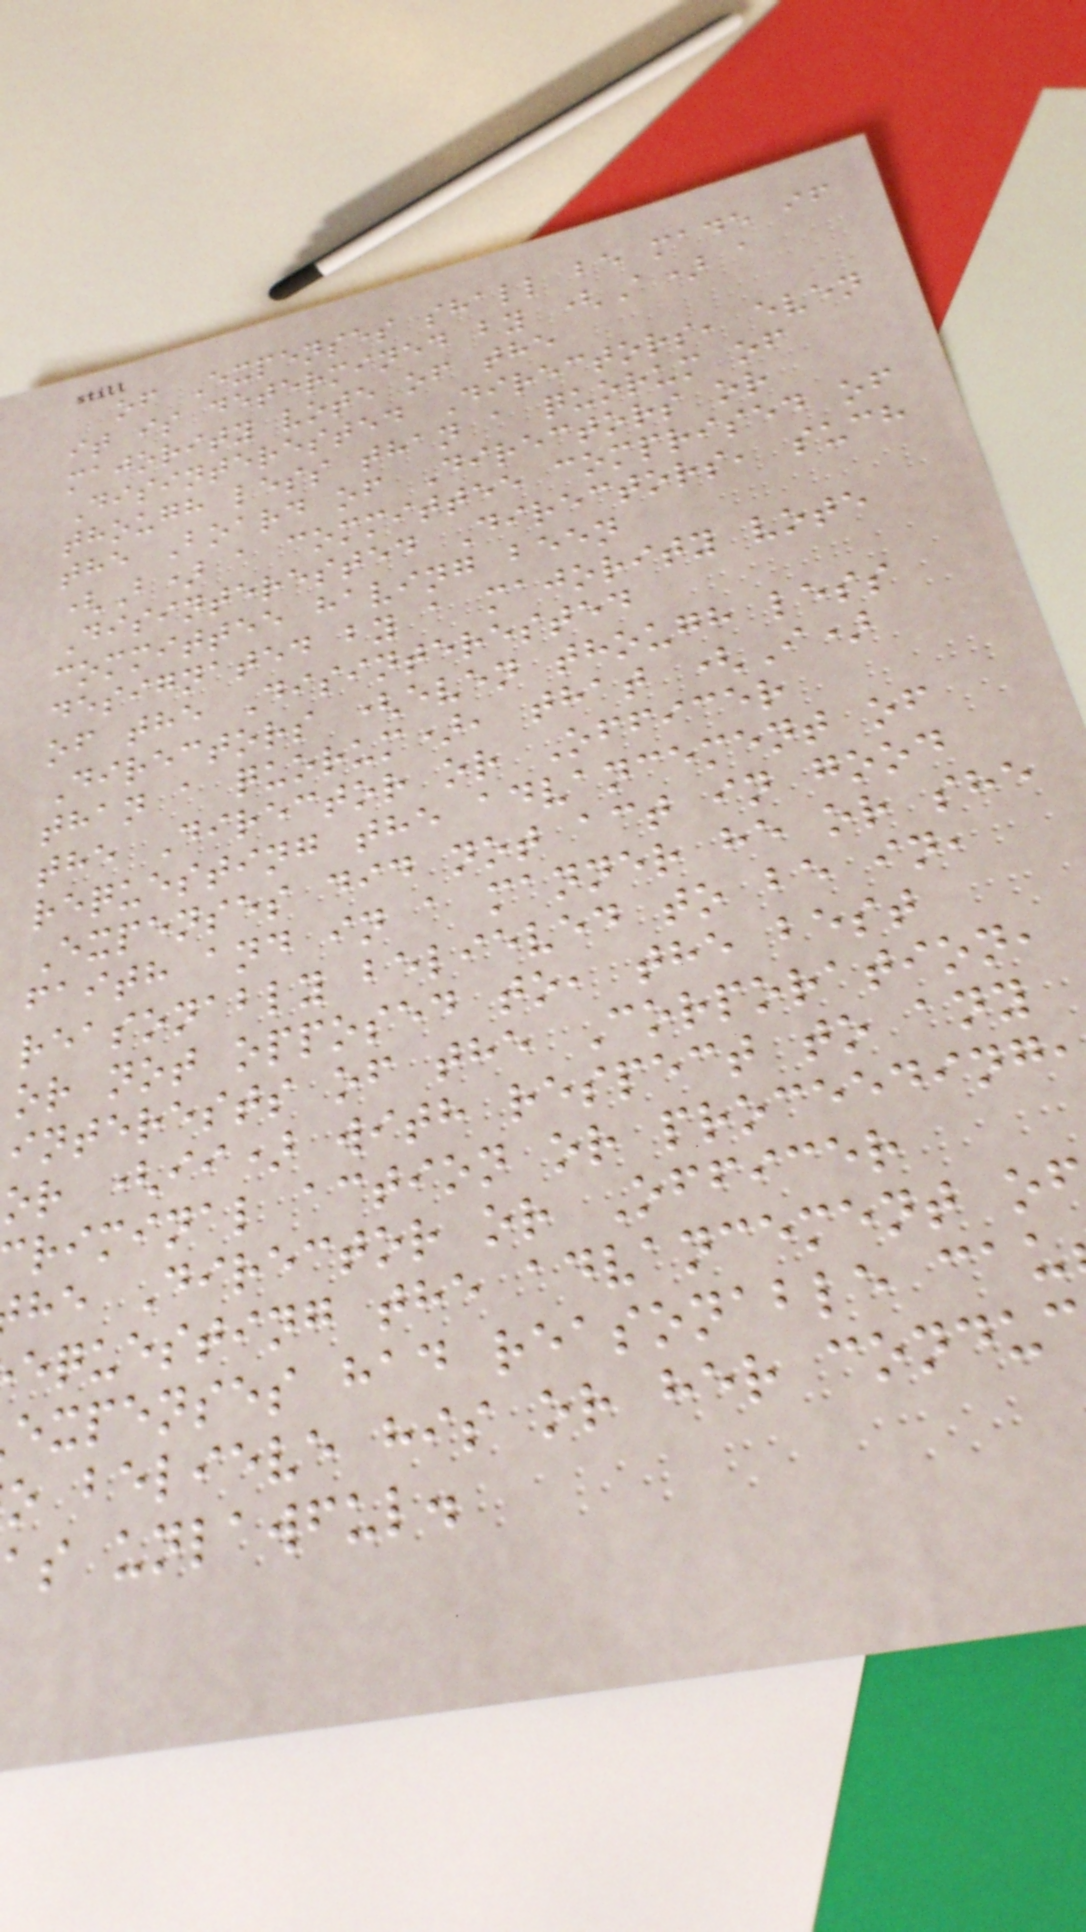of Expenses shall be made if
it is determined by (A) a
majority vote of the
Disinterested Directors, even
though less than a quorum of
the Board of Directors or
(B) a committee comprised of
Disinterested Directors, such
committee having been
designated by a majority vote
of the Disinterested
Directors (even though less
than a quorum), that (I)
the Director or Officer
requesting the advancement of
Expenses did not act in good
faith and in a manner he or she
reasonably believed to be in,
or not opposed to, the best
interests of the Corporation,
or (ii) with respect to any
riminal action or proceeding
he Director or Officer
equesting the advancement o
expenses had reasonable cau
o believe his or her condu
as unlawful.
